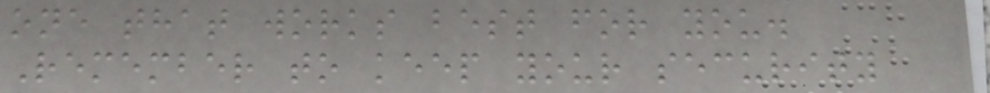one that works best for you.
Remember to keep your security
